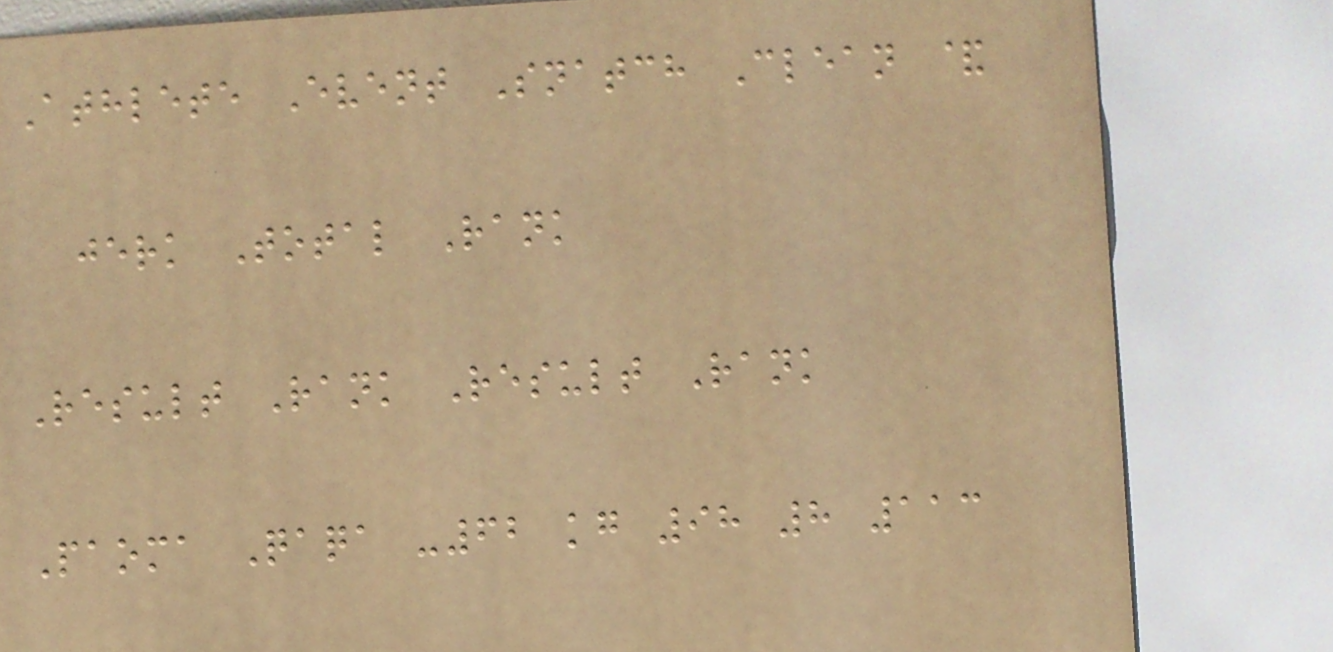Athlete Event Snatch Clean &
jerk Total Rank
Result Rank Result Rank
Paoma Qaqa -62 kg 98 8 113
